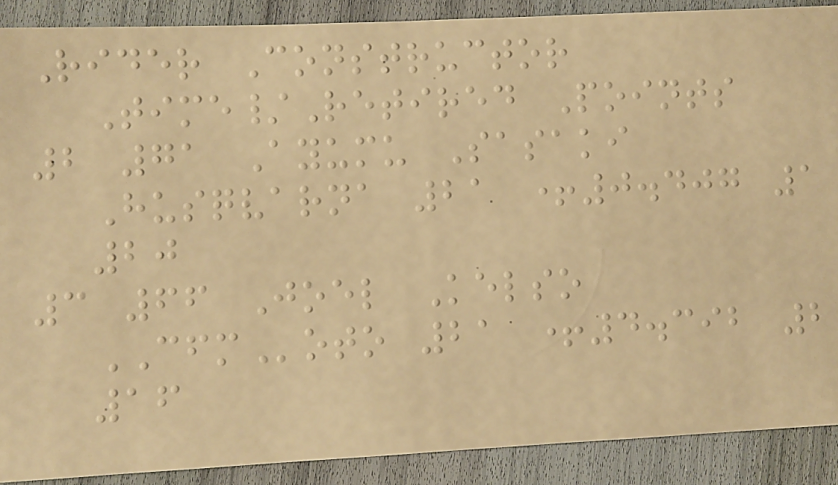Rider Constructor
Time/Retired Points
2 71 Ayumu Sasaki
Husqvarna 21 +0.407 1
20
3 66 Joel Kelso
CFMoto 21 +4.392 2
16
